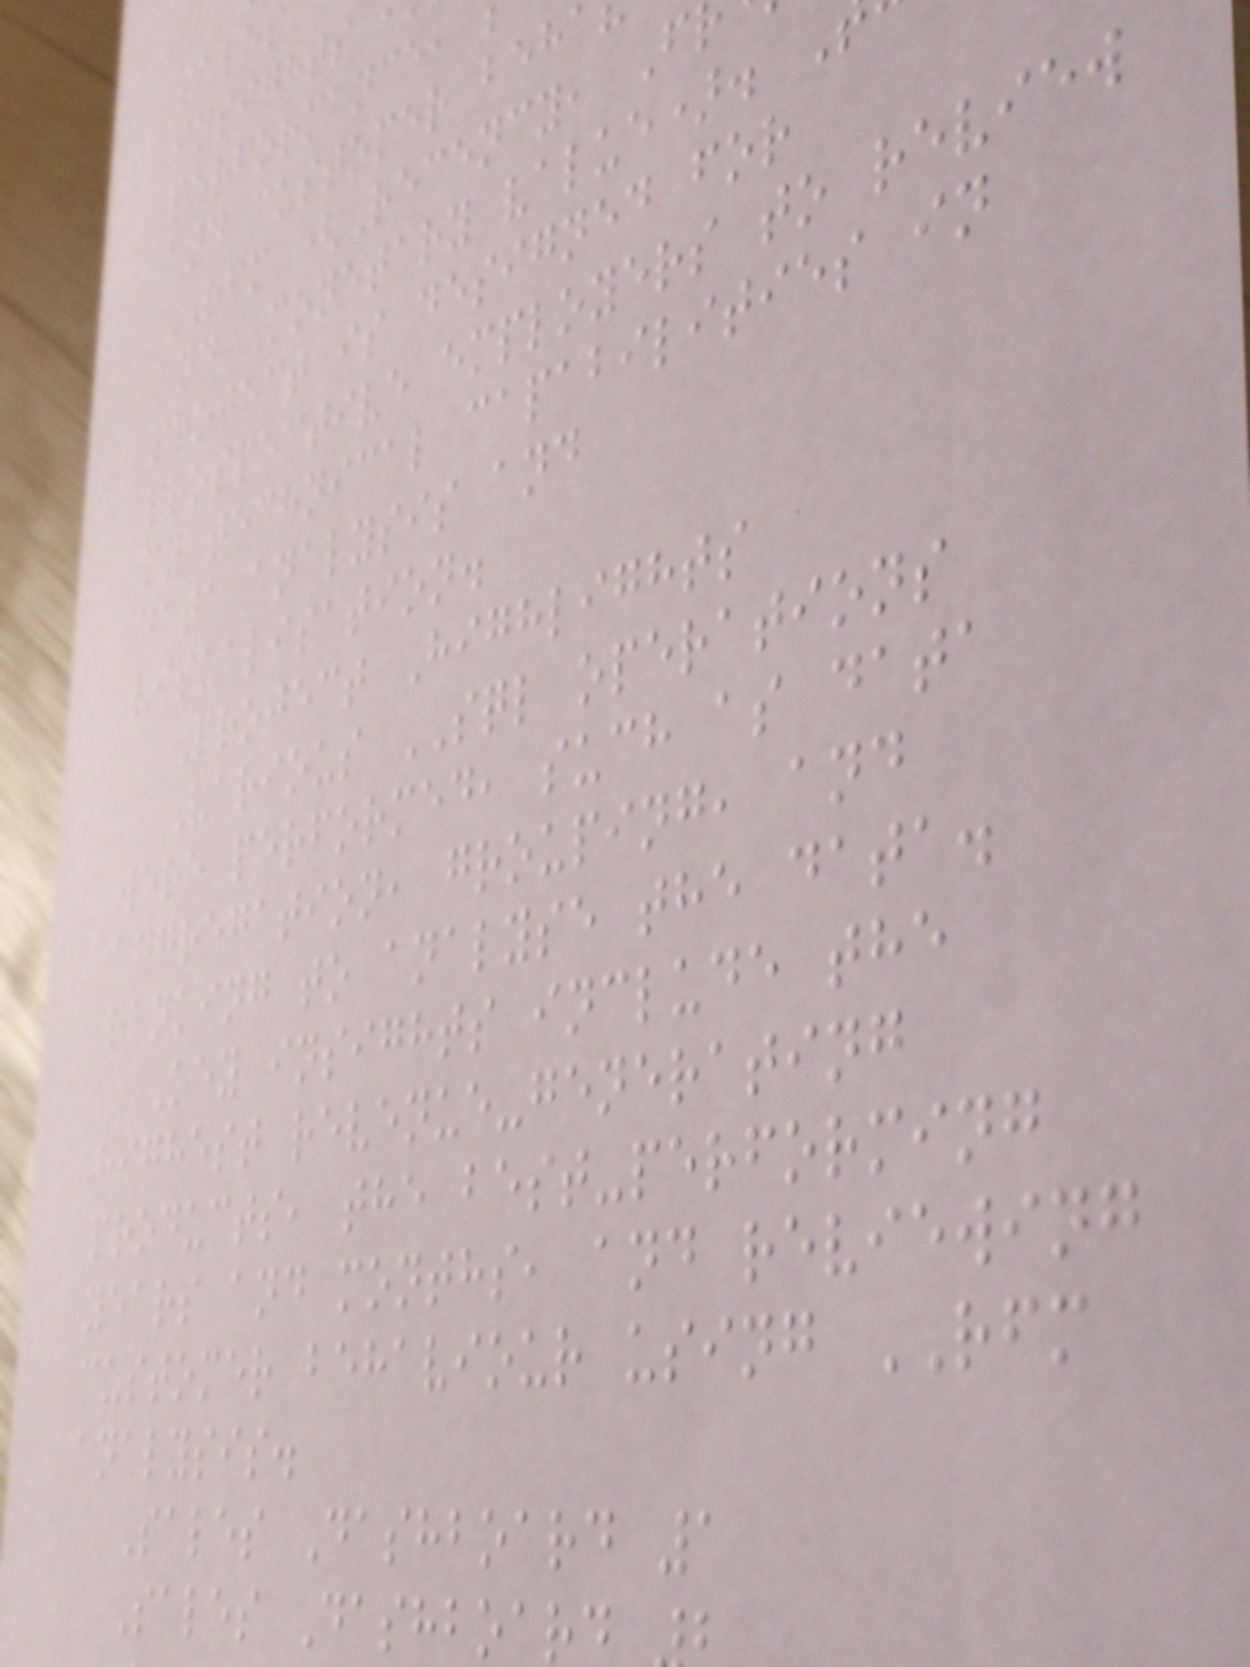insights
performance,
and customer beh
RFM (Recency, F
and Monetary value).
project is designed for
prospective employers to review
my technical capabilities in
data analysis and
visualisation.
Project Highlights
Various SQL operations
were performed, such as data
aggregation, grouping, and
ranking to analyse the data.
Key insights include the
highest revenue-generating
products, the best-performing
years and months, and reviewing
customer behaviour using RFM
analysis.
Sales Dashboard 1
Sales Dashboard
